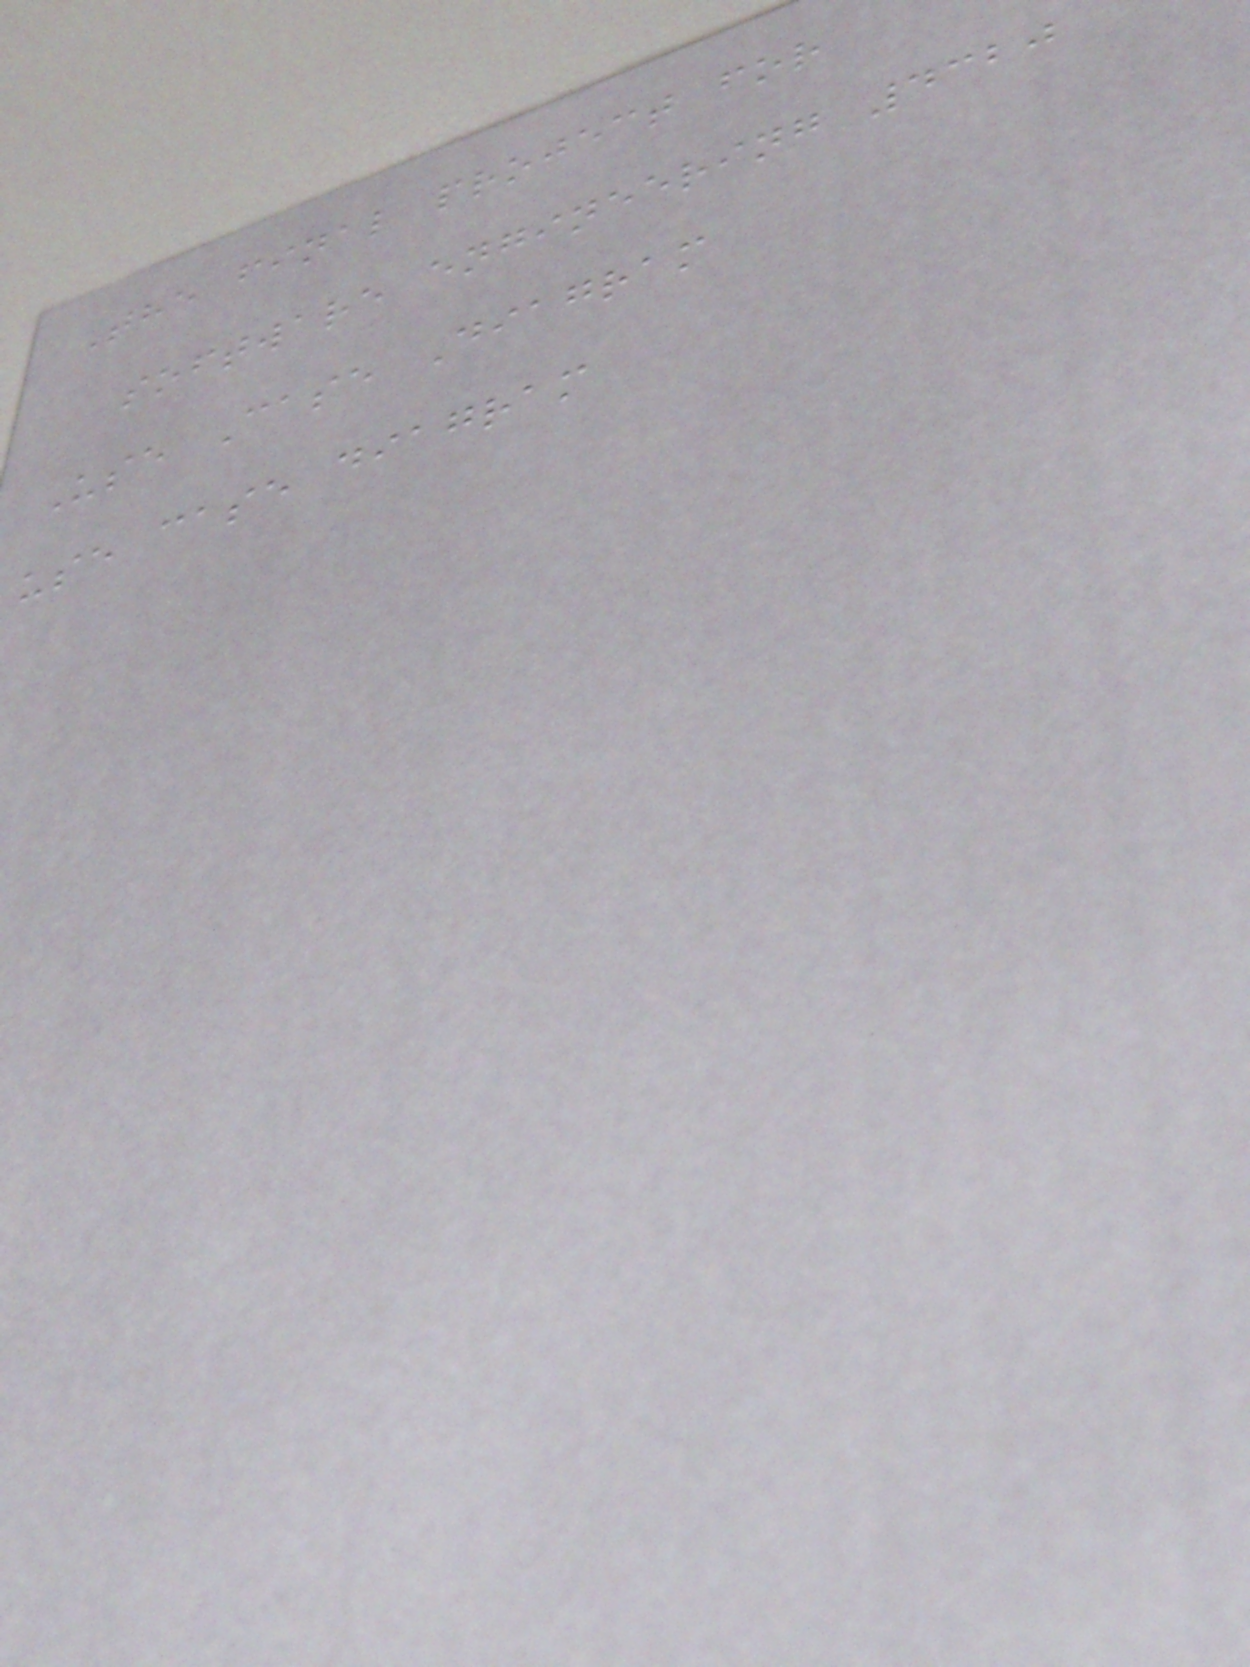The final project for
software engineering 4320
Use Case Diagram
use case diagram
